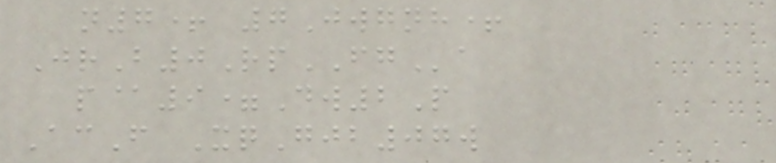n7+ 7Jwgnh+
JrB0RpFGa
p@9=Dw2P
AcF XqGjb07w
